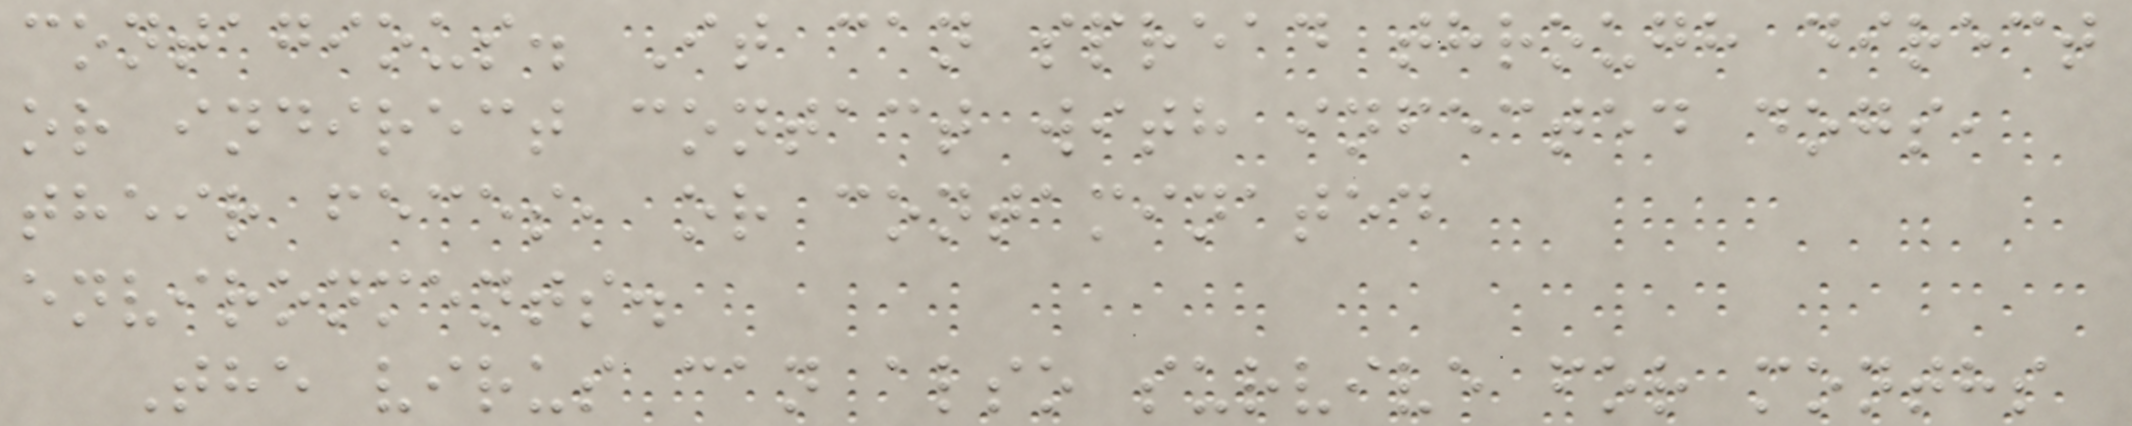contagious. It can spread through direct
or indirect contact with infected dogs,
their feces, or contaminated
environments.
The virus can also survive for months
